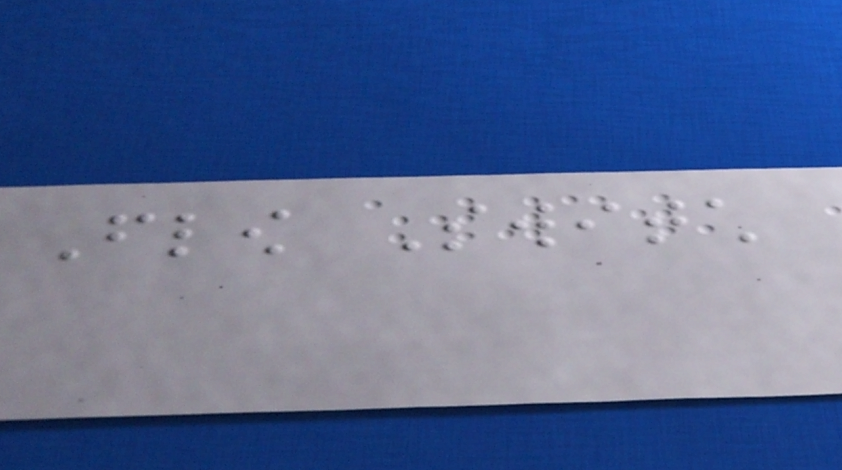Flow Switch
